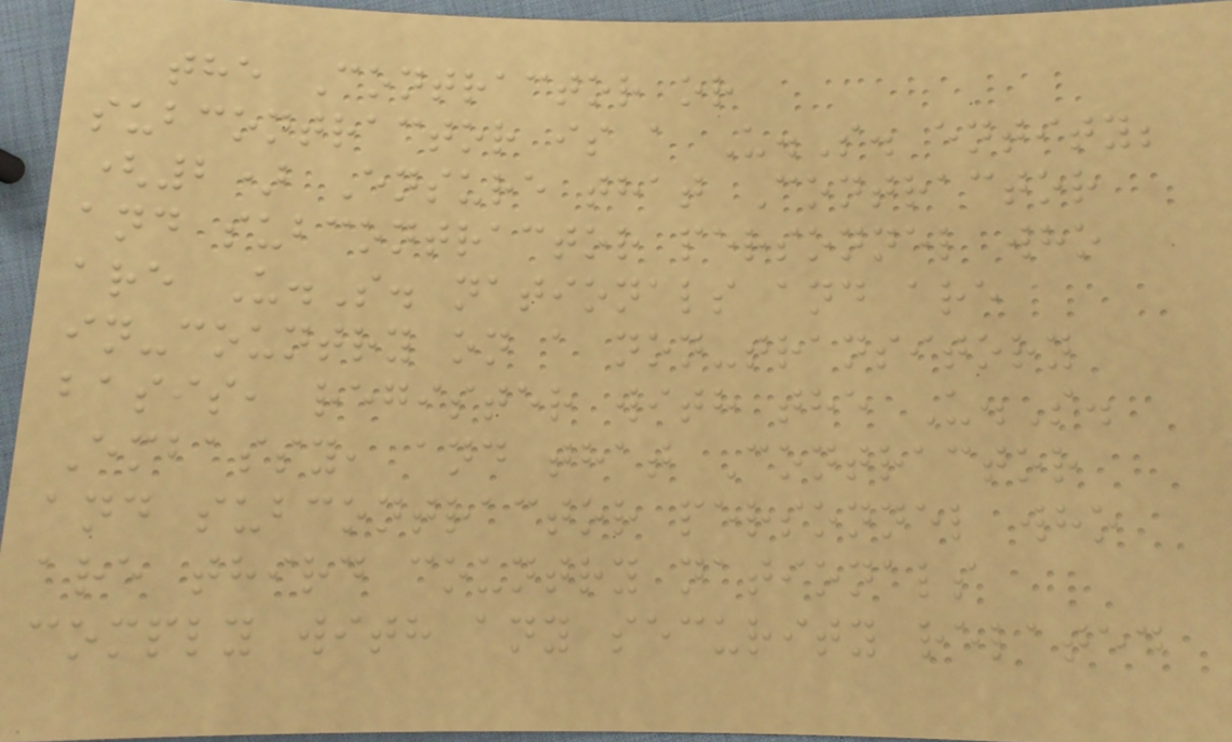the Contractor or
subcontractor is a U.S. entity;
(2) Ensure that Contractor
and subcontractor personnel who
are U.S. nationals and are
in-country on a non-transitory
basis, register with the U.S.
Embassy, and that Contractor
and subcontractor personnel who
are third country nationals
comply with any security related
